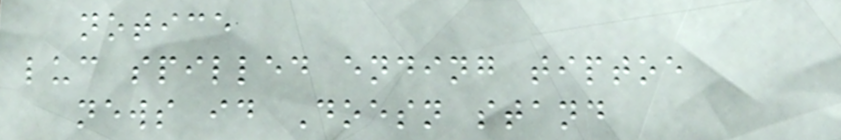notice
luc spilled ending tiptoe
news id Doesn stand
